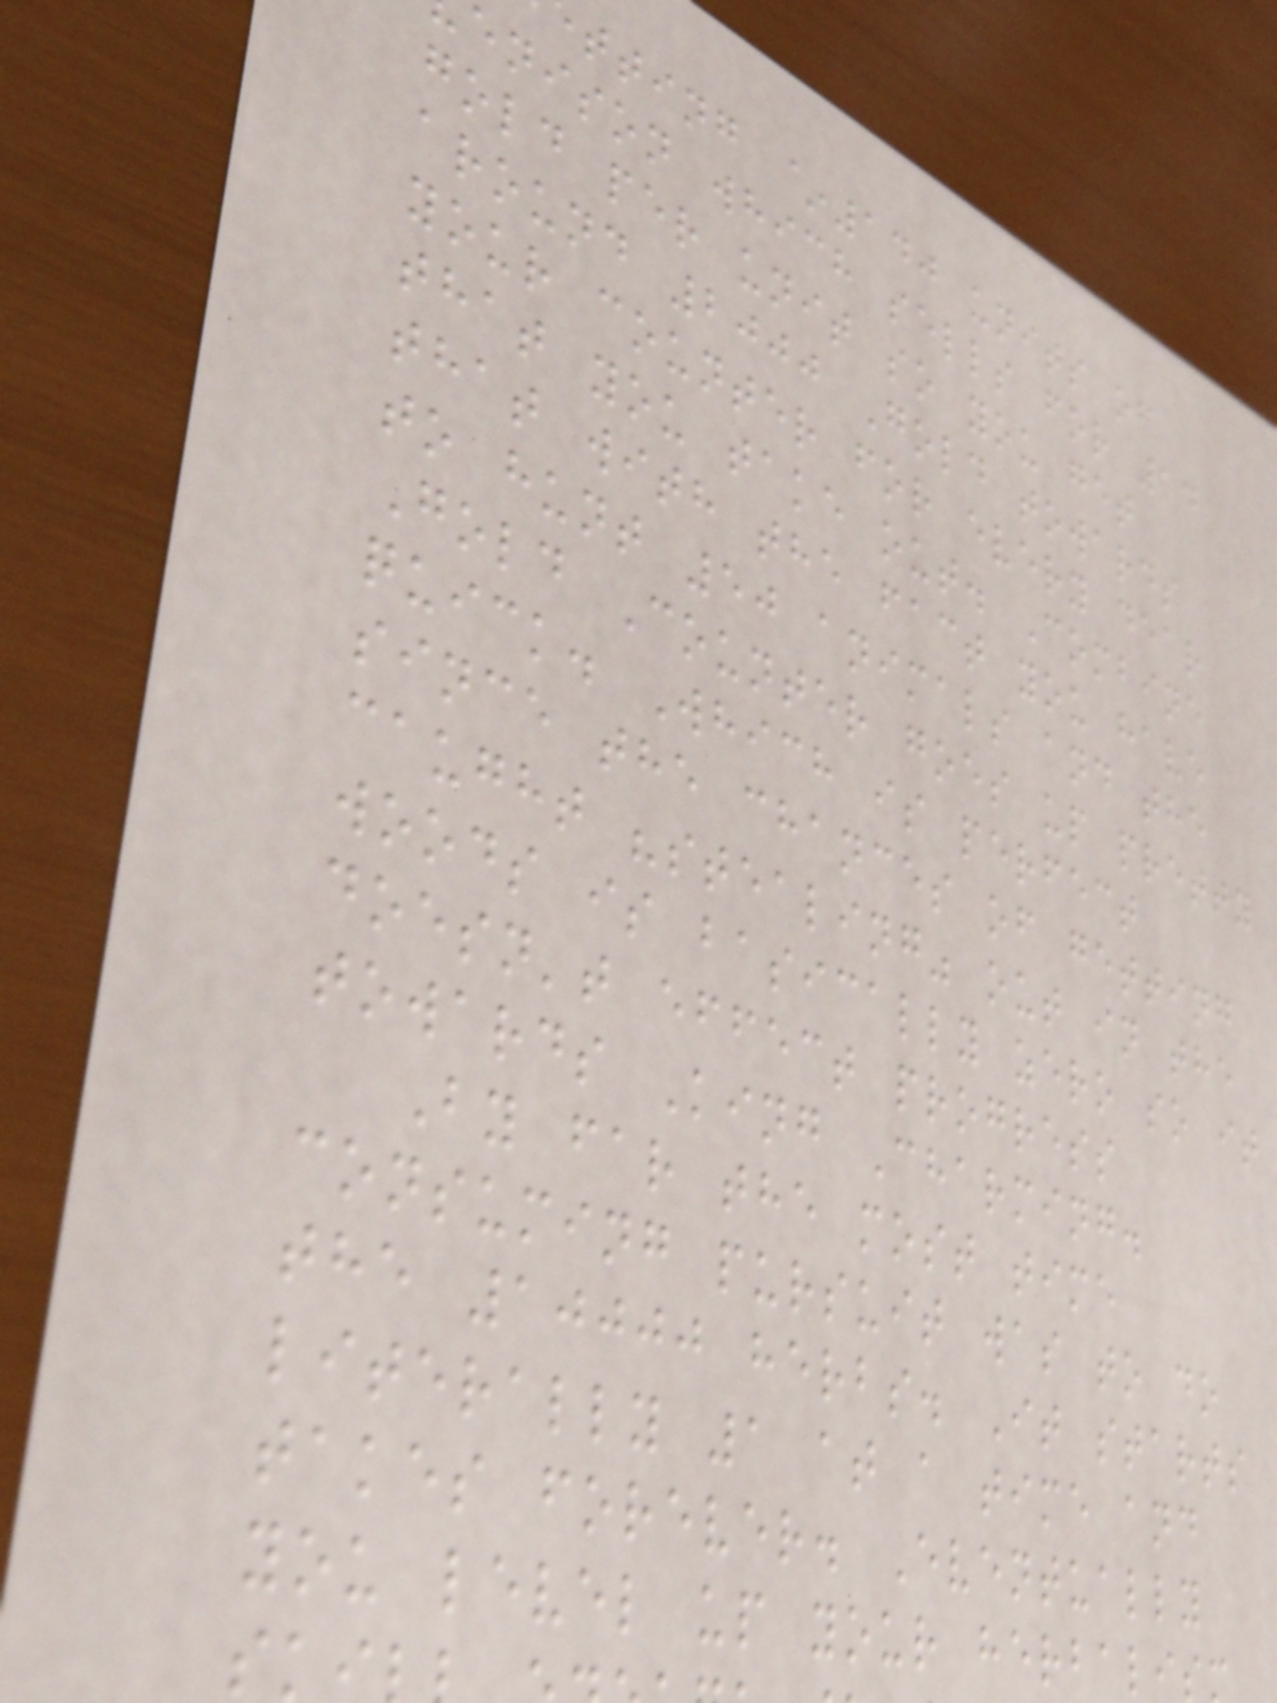tting ~140 units of
enison which sells for 14
gold per unit so you get
around 2000 Gold towards
your counter for every dear
that you take out. Combine
that with the fact you have
to hunt 50 animals and the
Gold Counter goes up pretty
quick. Which is perfect
since the chances of getting
caught "stealing" out in the
woods is basically zero so it
doesn't effect progress
towards King Charming.
By far the most time
consuming pursuit was to do
the 10000 herbs. It starts
literally 1 at a time and
takes forever. Eventually
you level up your herbalis
